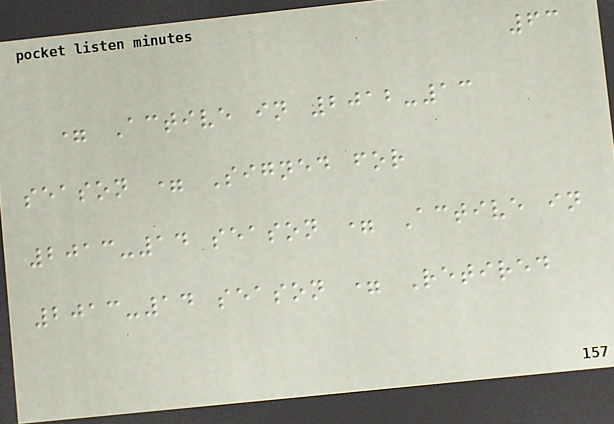63
= Active in 2012-13
season = Signed for
2013-14 season = Active in
2013-14 season = Retired
